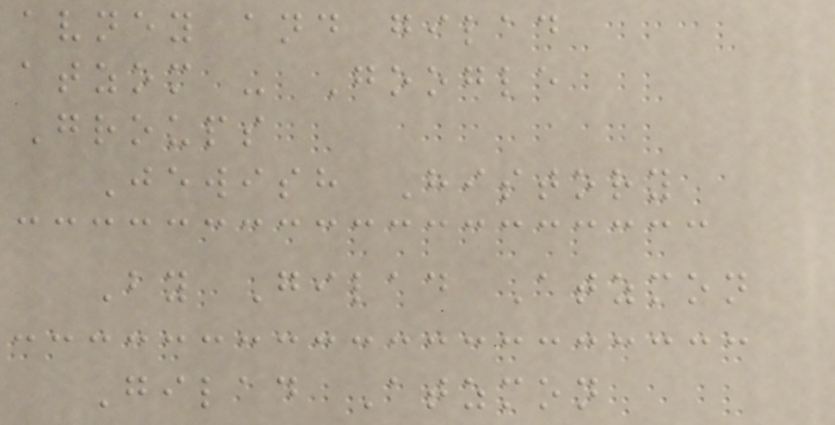avney and gilad
atzom - Google
Groups
Jewish History
By Gilad Atzmon
Gilad Atzmon
